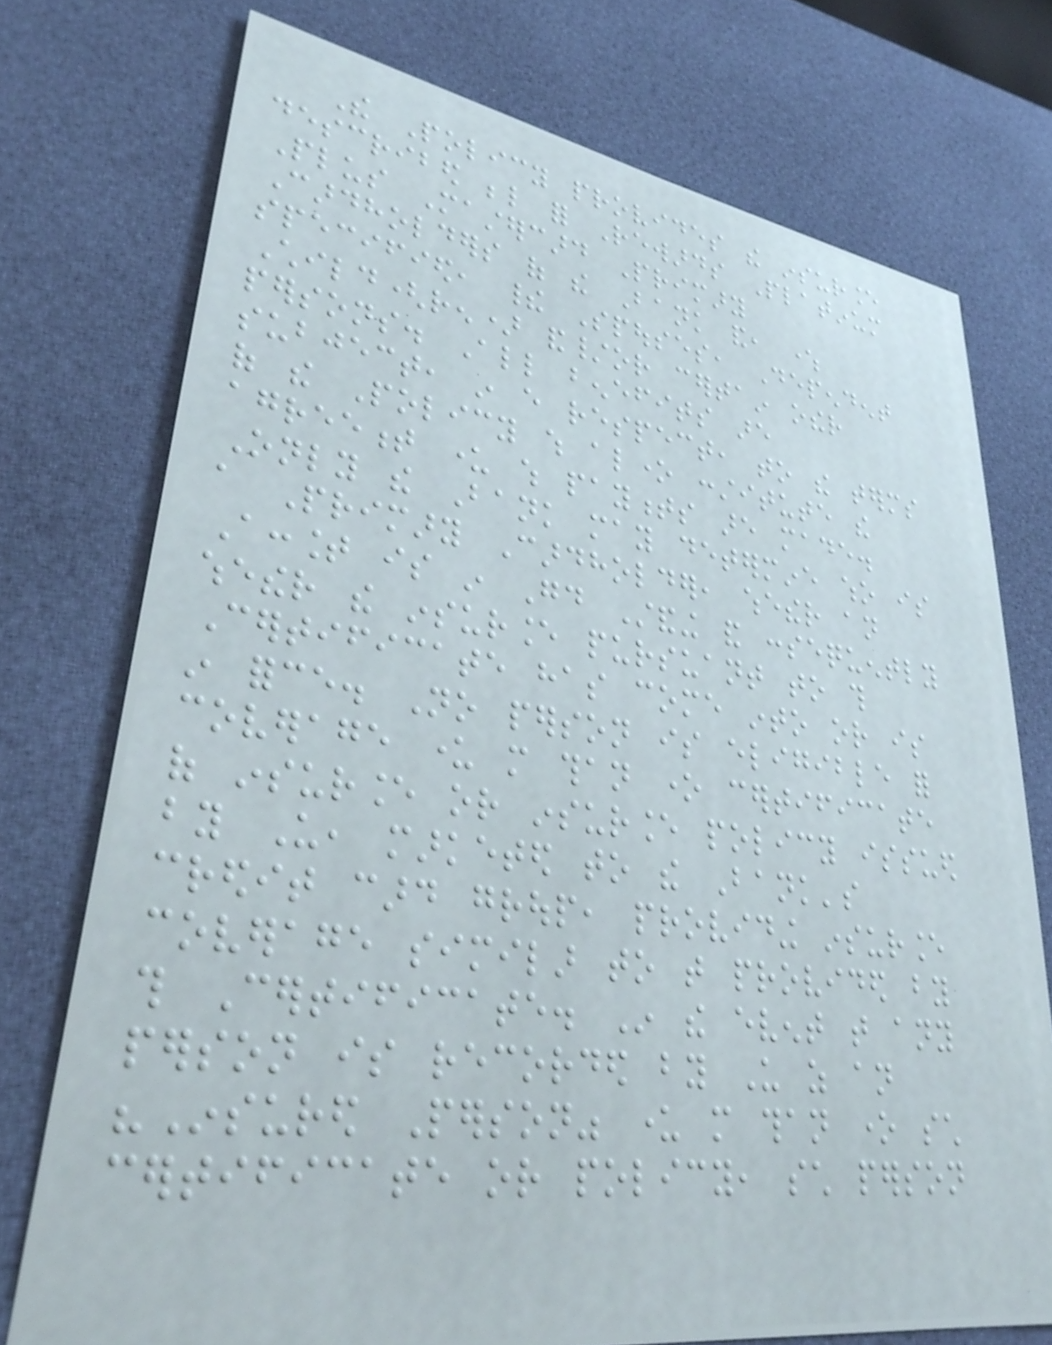The Policy provides the insurance
described below for Rewards Platinum
Plus Mastercard Primary
Cardholders of the Bank and, where
specified, their Spouses, Dependent
Child(ren) and/or certain other
persons. All benefits are
subject, in every respect, to the terms
of the Policy which alone constitute the
agreement under which payments are made.
Only the Bank may determine who is
a Primary Cardholder, whether an
Account is in Good Standing and consequently
whether the insurance pursuant to this
Certificate has come into or is
in force. No person is eligible for
coverage under more than one certificate
of insurance or insurance policy issued
by Us, marketed to the Bank's
credit card group, providing insurance
coverage similar to that provided by
this Certificate. In the event that any
person is recorded by Us as an
"Insured Person" under more than one such
certificate or policy, such person
